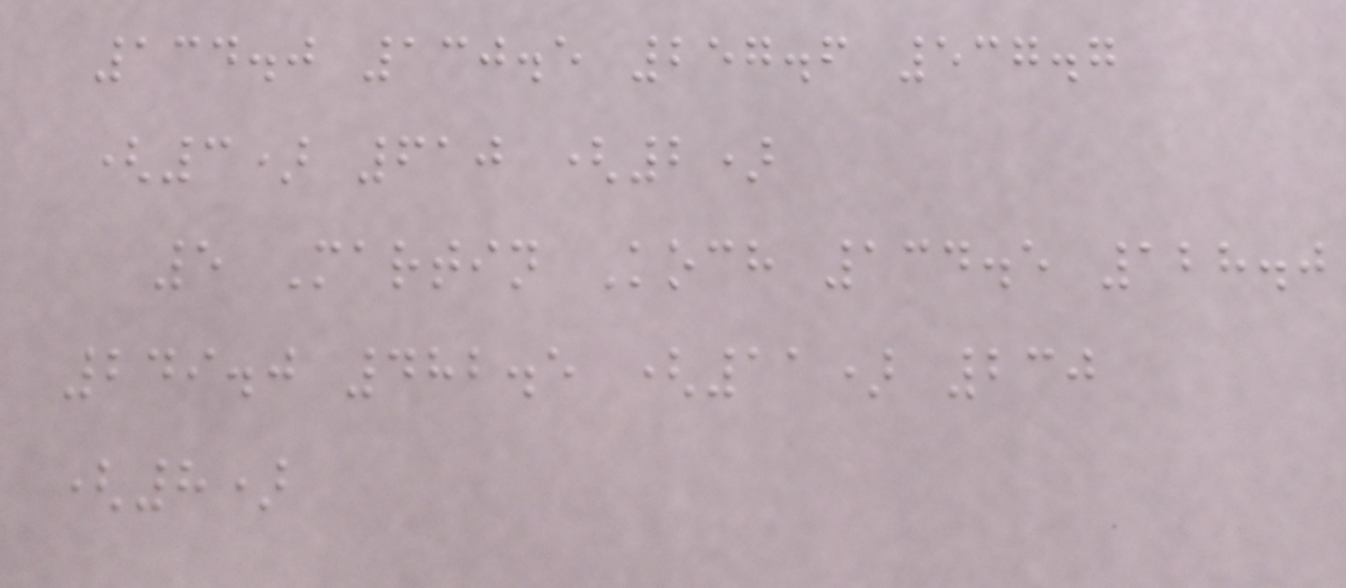134.0 130.5 257.6 537.7
(3) 610 (2)
5 Martin Koch 134.5 128.0
249.0 482.5 (11) 230
(8)
